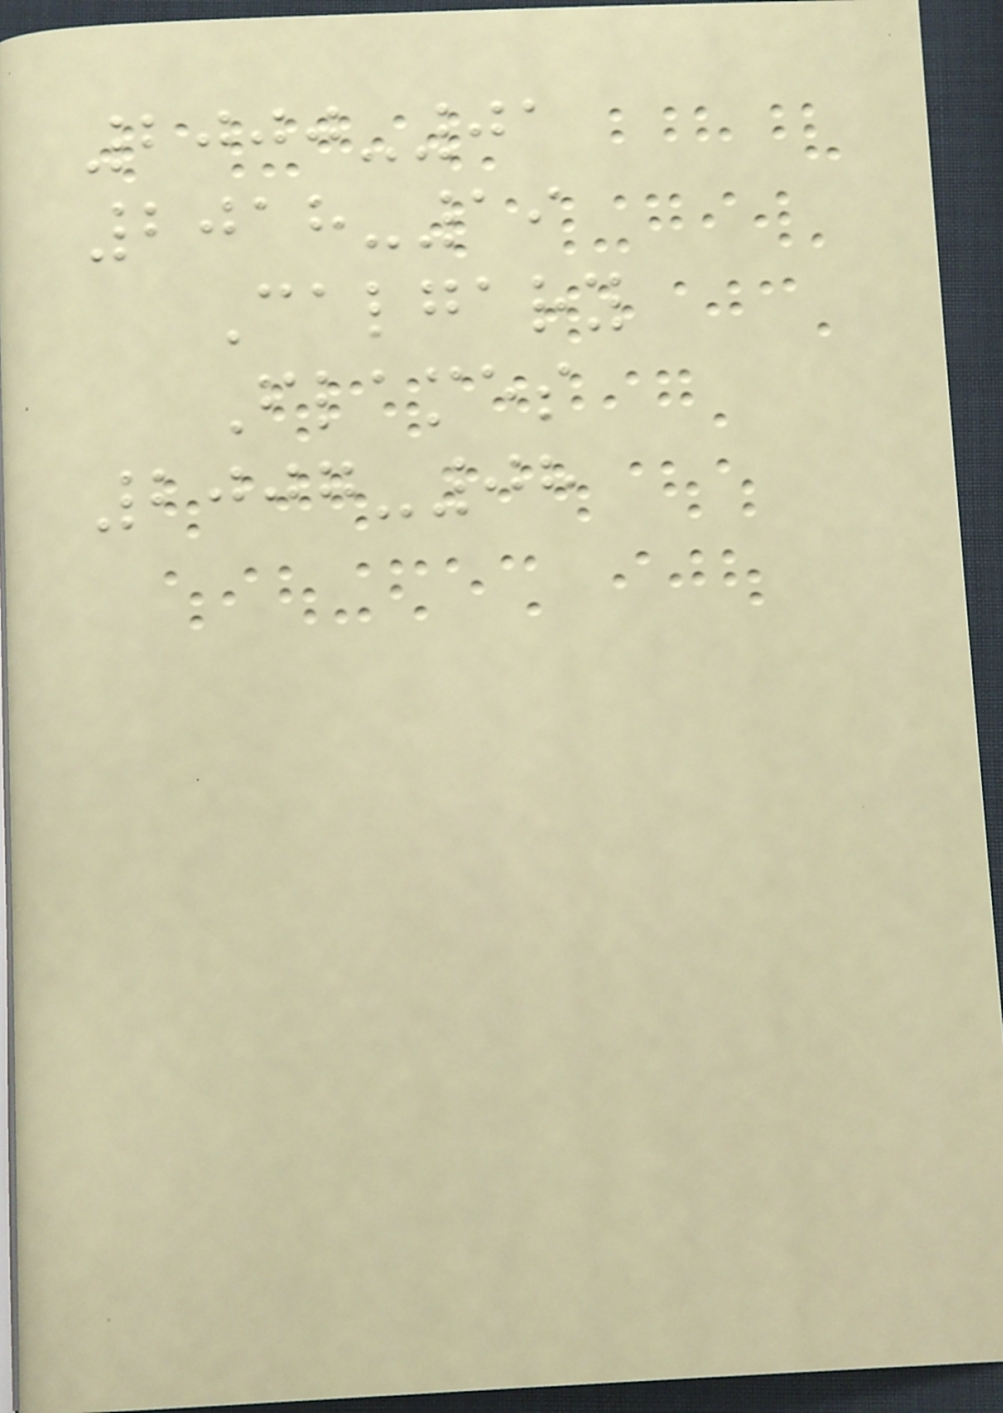2000-01
2018-19
Calgary
Flames
2007-08
